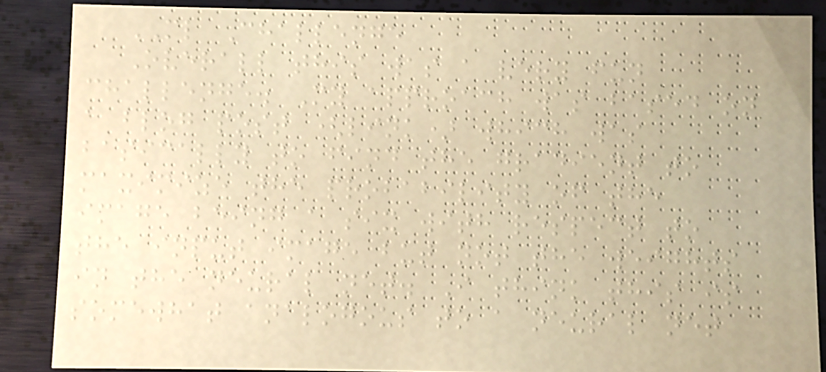ML Challenge
Overall this was a very fun
challenge. My approach was based on
a blog post (link) which was
basically to find the gradient to
maximize the probability of the
image being a six with respect to
the input image but not the weights
in the neural net. I think this is
somewhat analogous to a neural net
